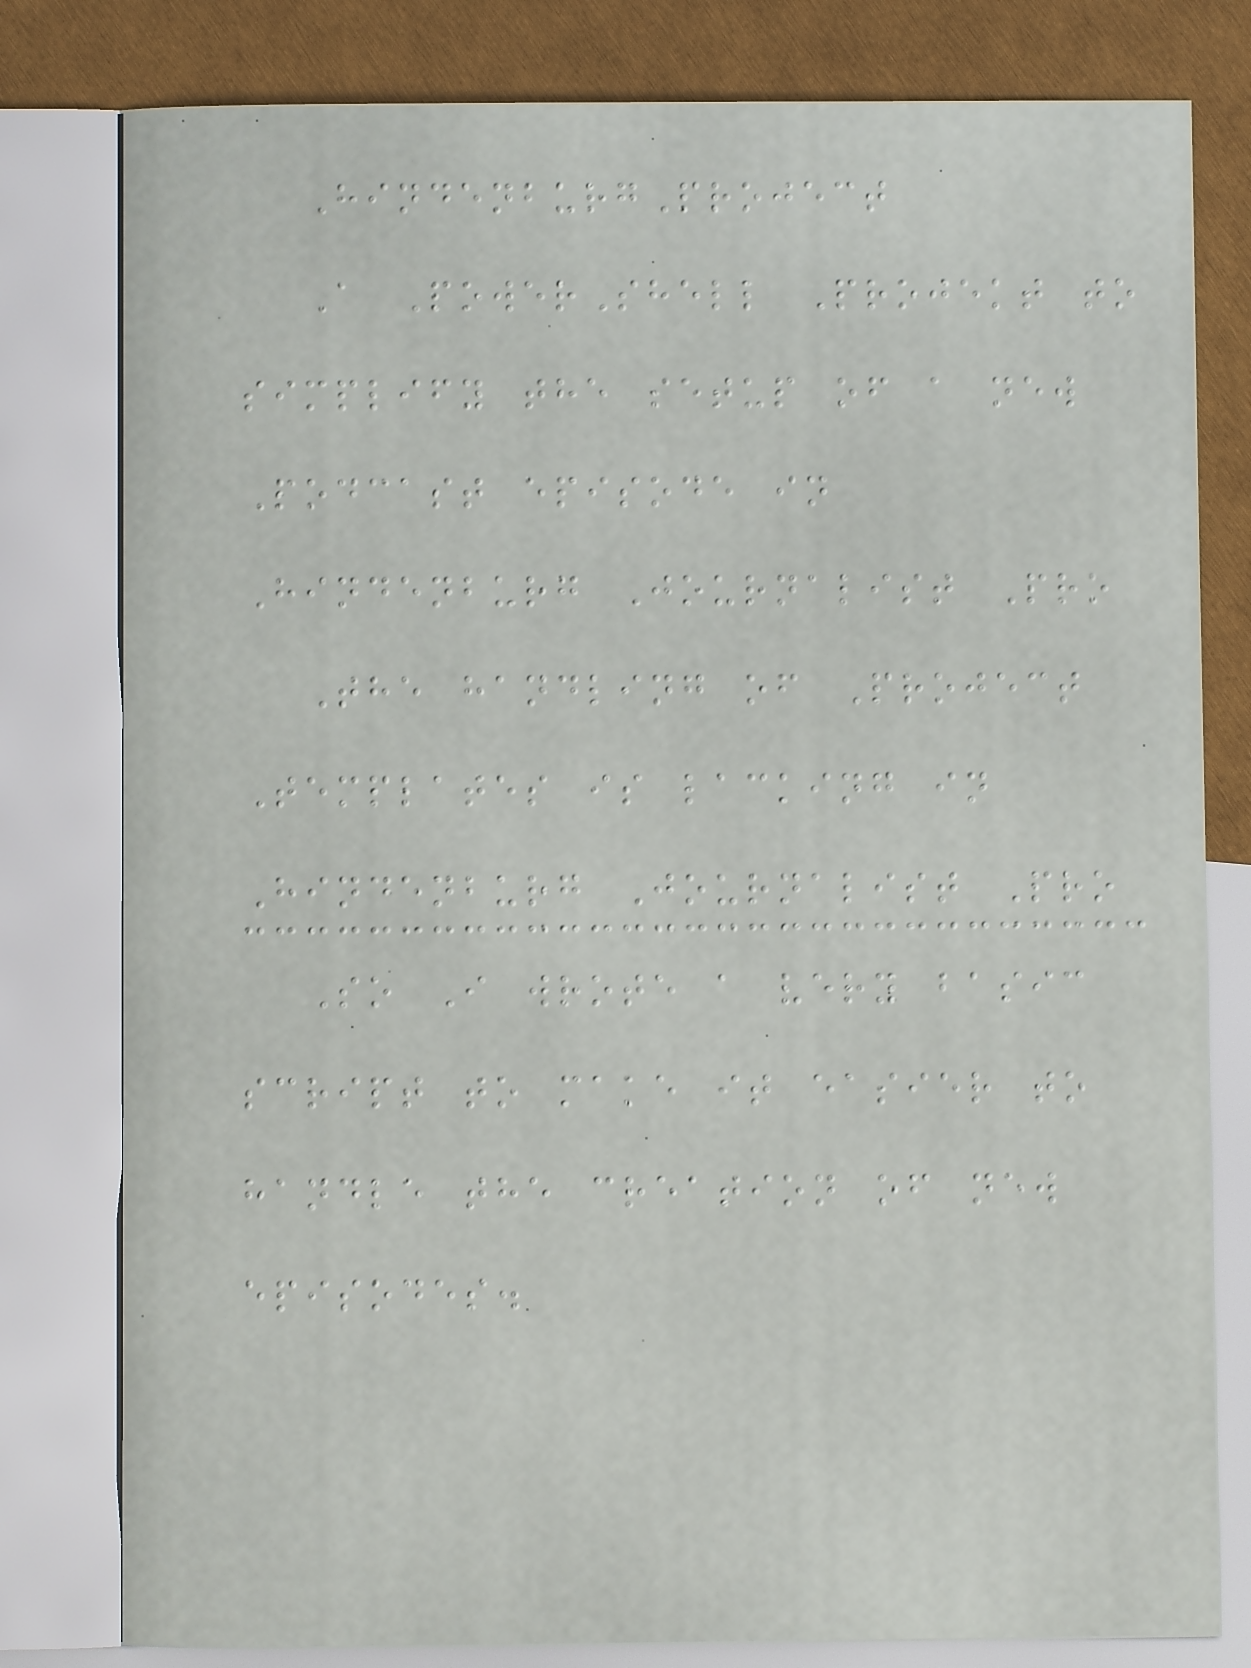HindenburgProject
A PowerShell Projekt to
simplify the setup of a new
Podcast episode in
Hindenburg Journalist Pro
The handling of Project
Templates is lacking in
Hindenburg Journalist Pro
So I wrote a very basic
script to make it easier to
handle the creation of new
episodes.
